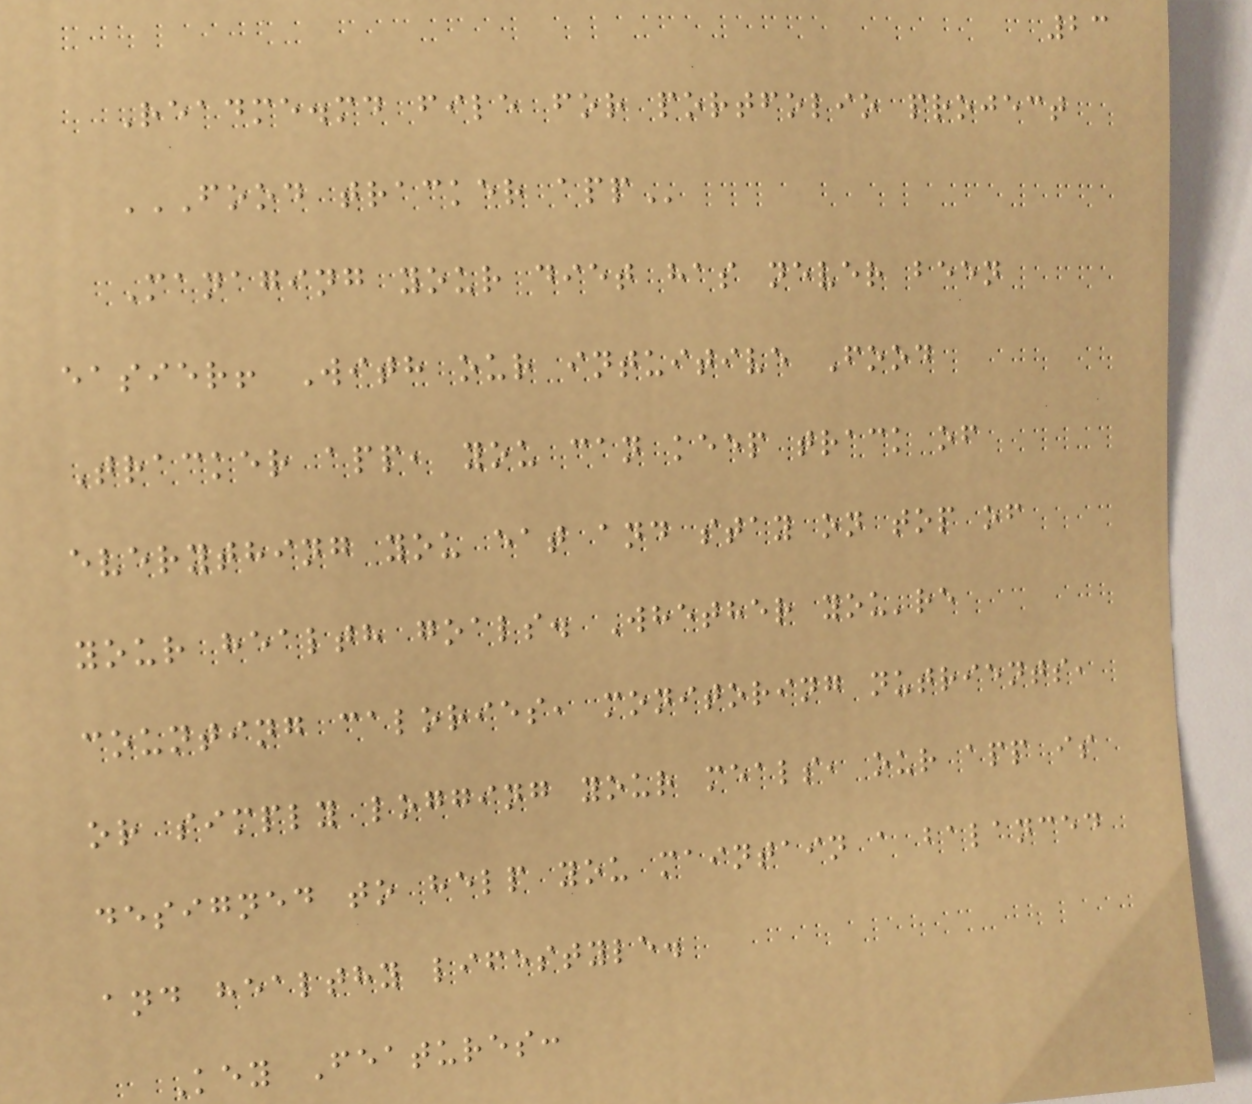23
Readme.md file for portfolio project
FOOD TRACKER APP
Managing your diet has never been
easier! With our intuitive Food
Tracker app, you can keep track of
everything you eat and stay on top of
your health goals. Whether you're
counting calories, monitoring nutrients,
or simply logging your meals, our app is
designed to help you maintain a balanced
and healthy lifestyle.
Key Features:
